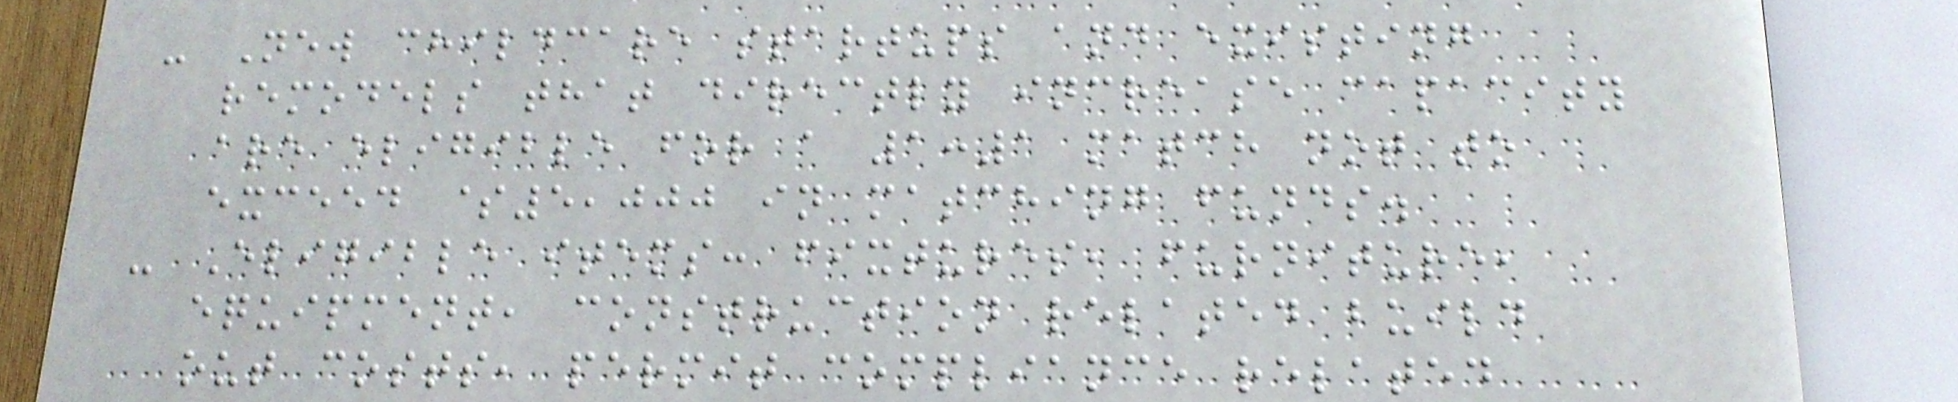- New childcare startups and existing
remodels that directly increase capacity
are eligible for a 1:1 match not to
exceed $5,000 in matching funds.
- Eligible items: fixtures, furniture,
equipment, construction related build
out costs, permit compliance related
